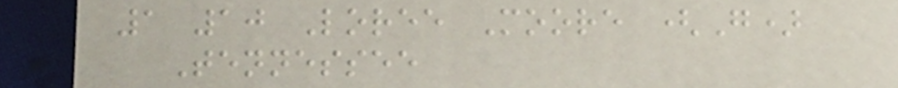1 10 Loree Moore (G)
Tennessee
